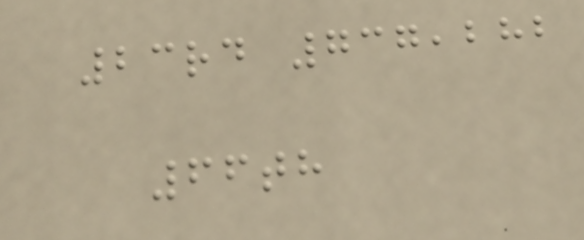23rd 737,282
66th
